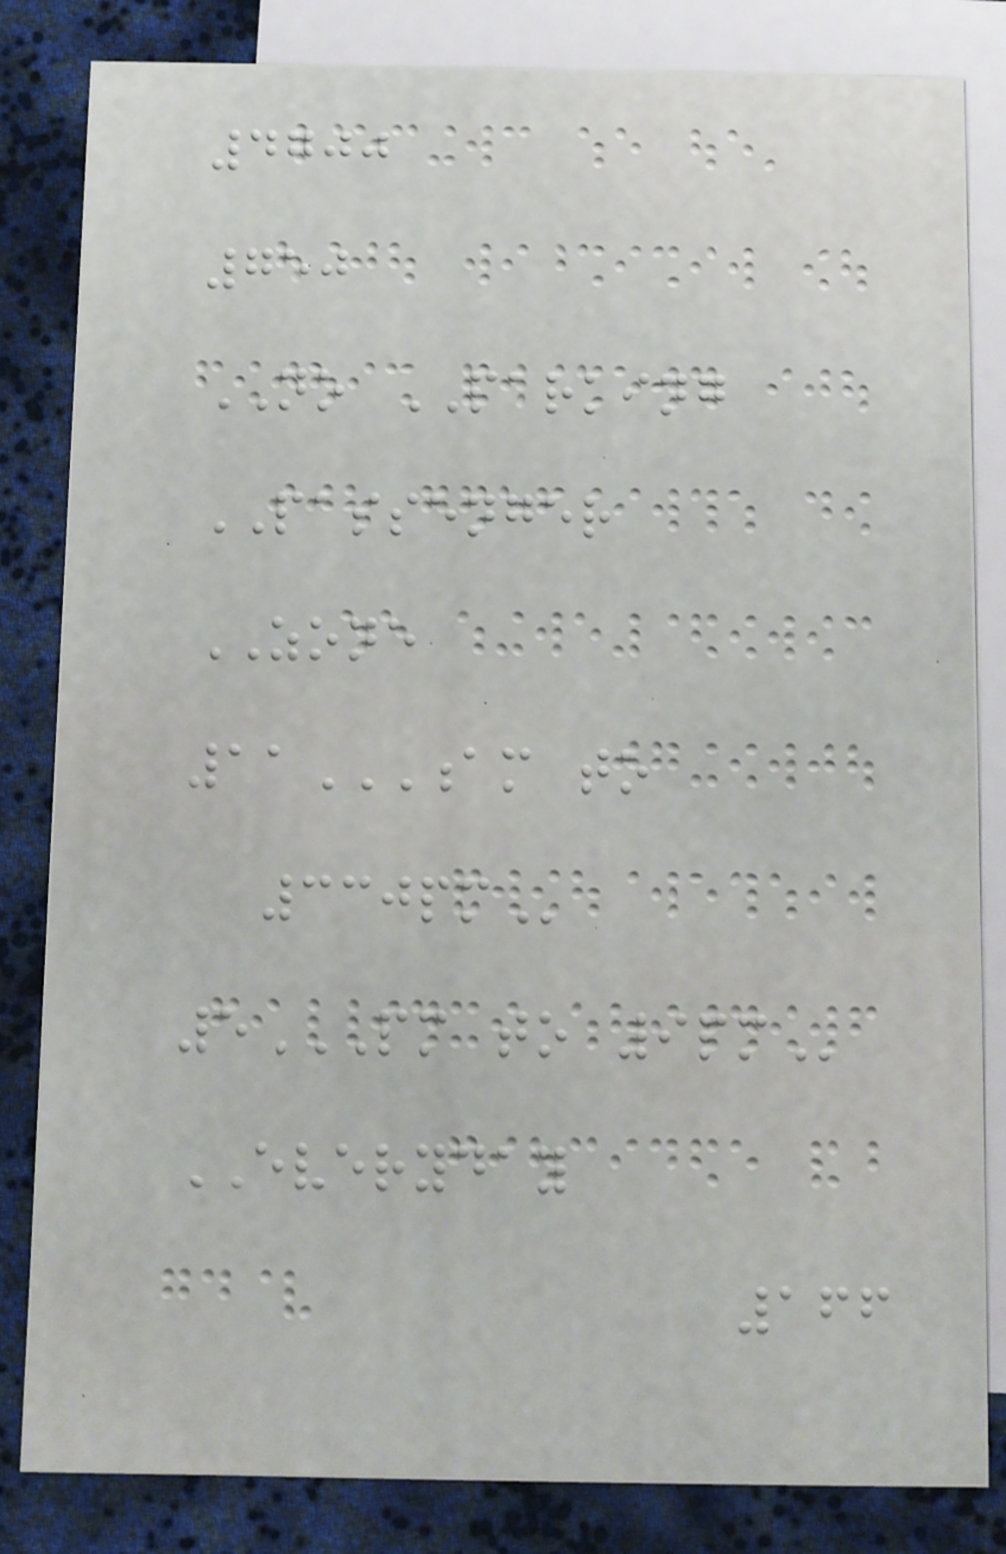4700
750
NO PARKING
PASSENGER
ZONE
11AM TO
330PM
5PM TO 9PM
EVERYDAY
166
